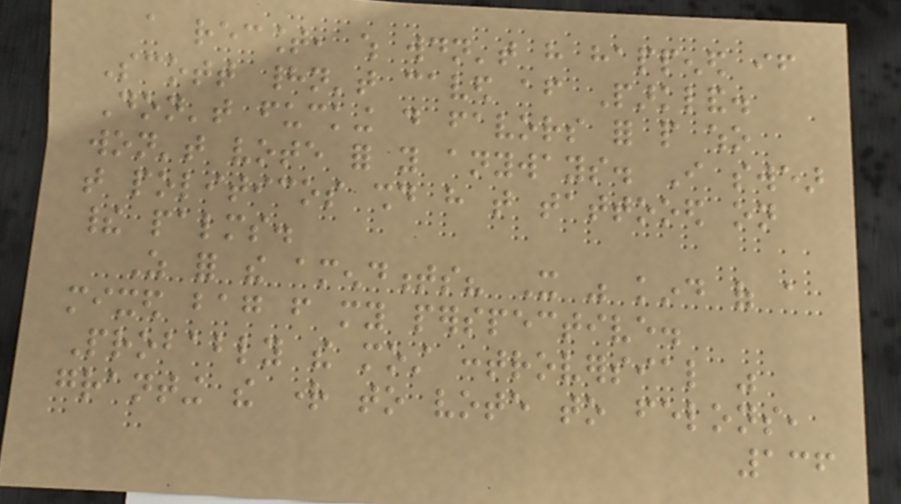a recount, which wouldn't have happened if
Scott hadn't caved after Parkland.
Don't fucking do favors for people who
won't vote for you anyways. I swear
that politicos should have that tattooed on
their palms.
As for the amendments? It was kind of a
mixed bag from my perspective.
Probably the most controversial was
granting the right to vote to felons,
136
